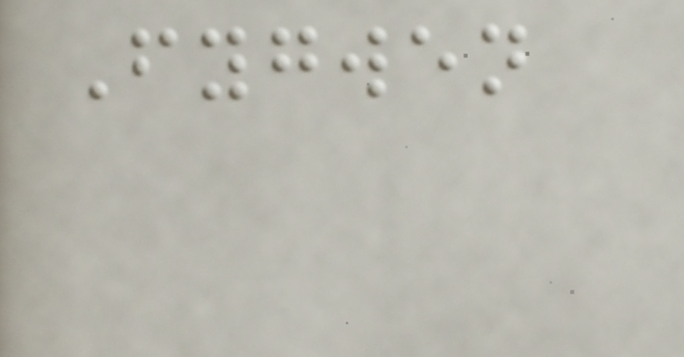Fygwen
